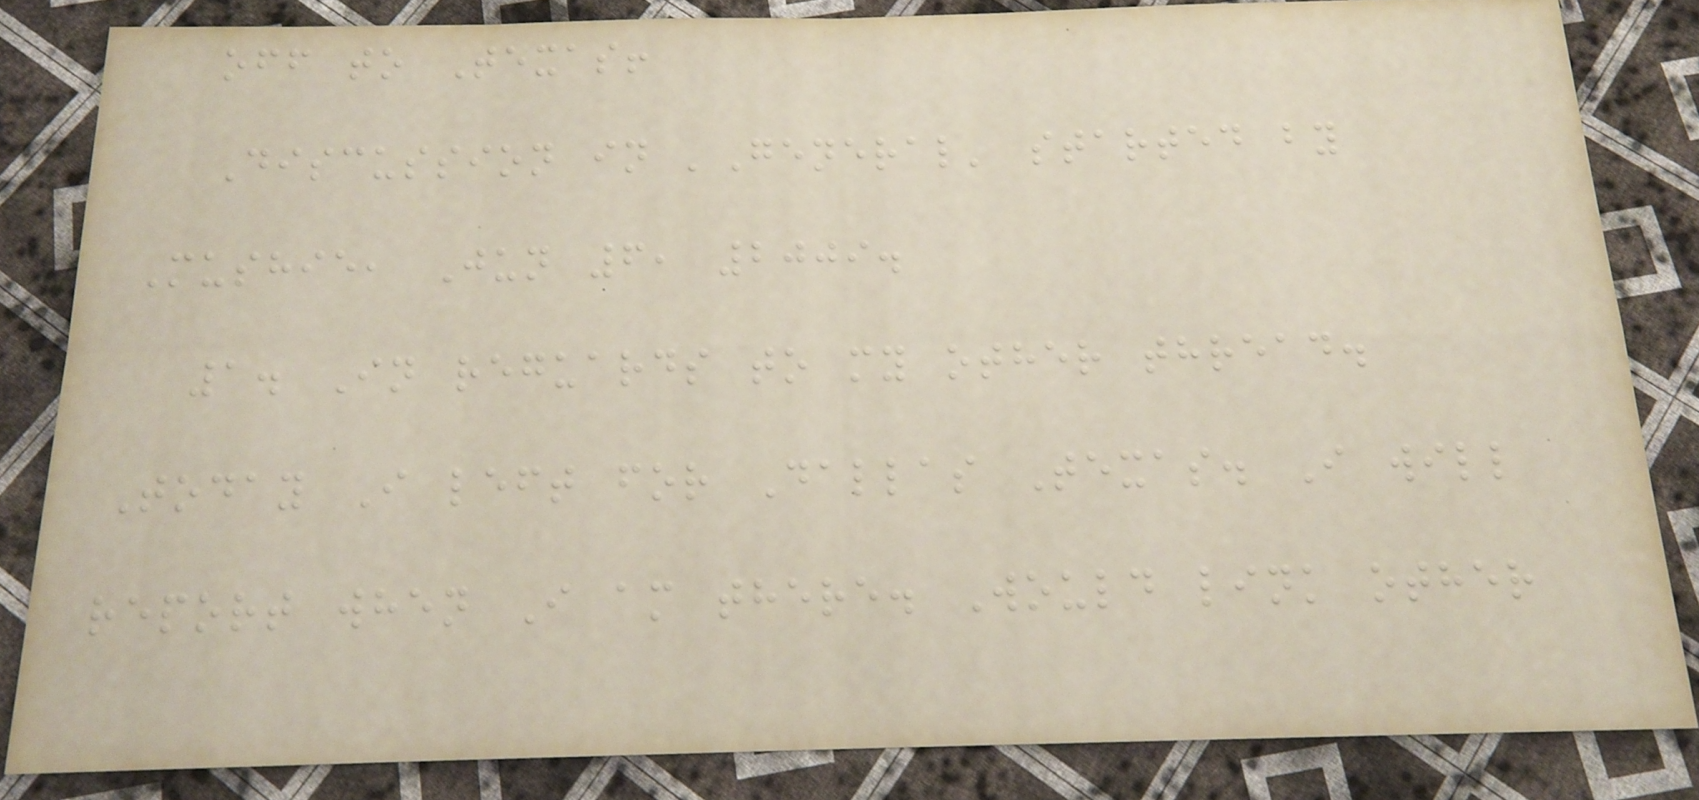off to Texas!
Discussion in 'General' started by
Mushie, Jun 6, 2009.
1. In reguards to my other thread.
Today I left for Dallas Texas. I will
report when I am there. Would link other
